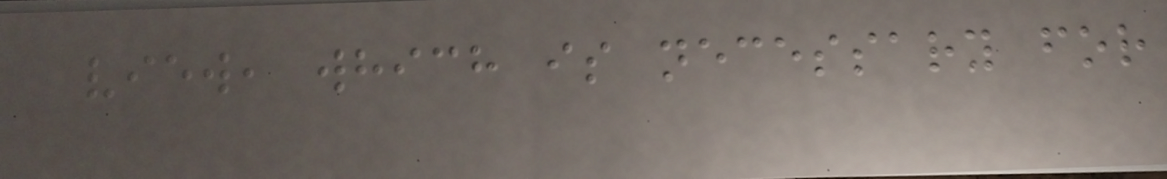view, which is necessary for
